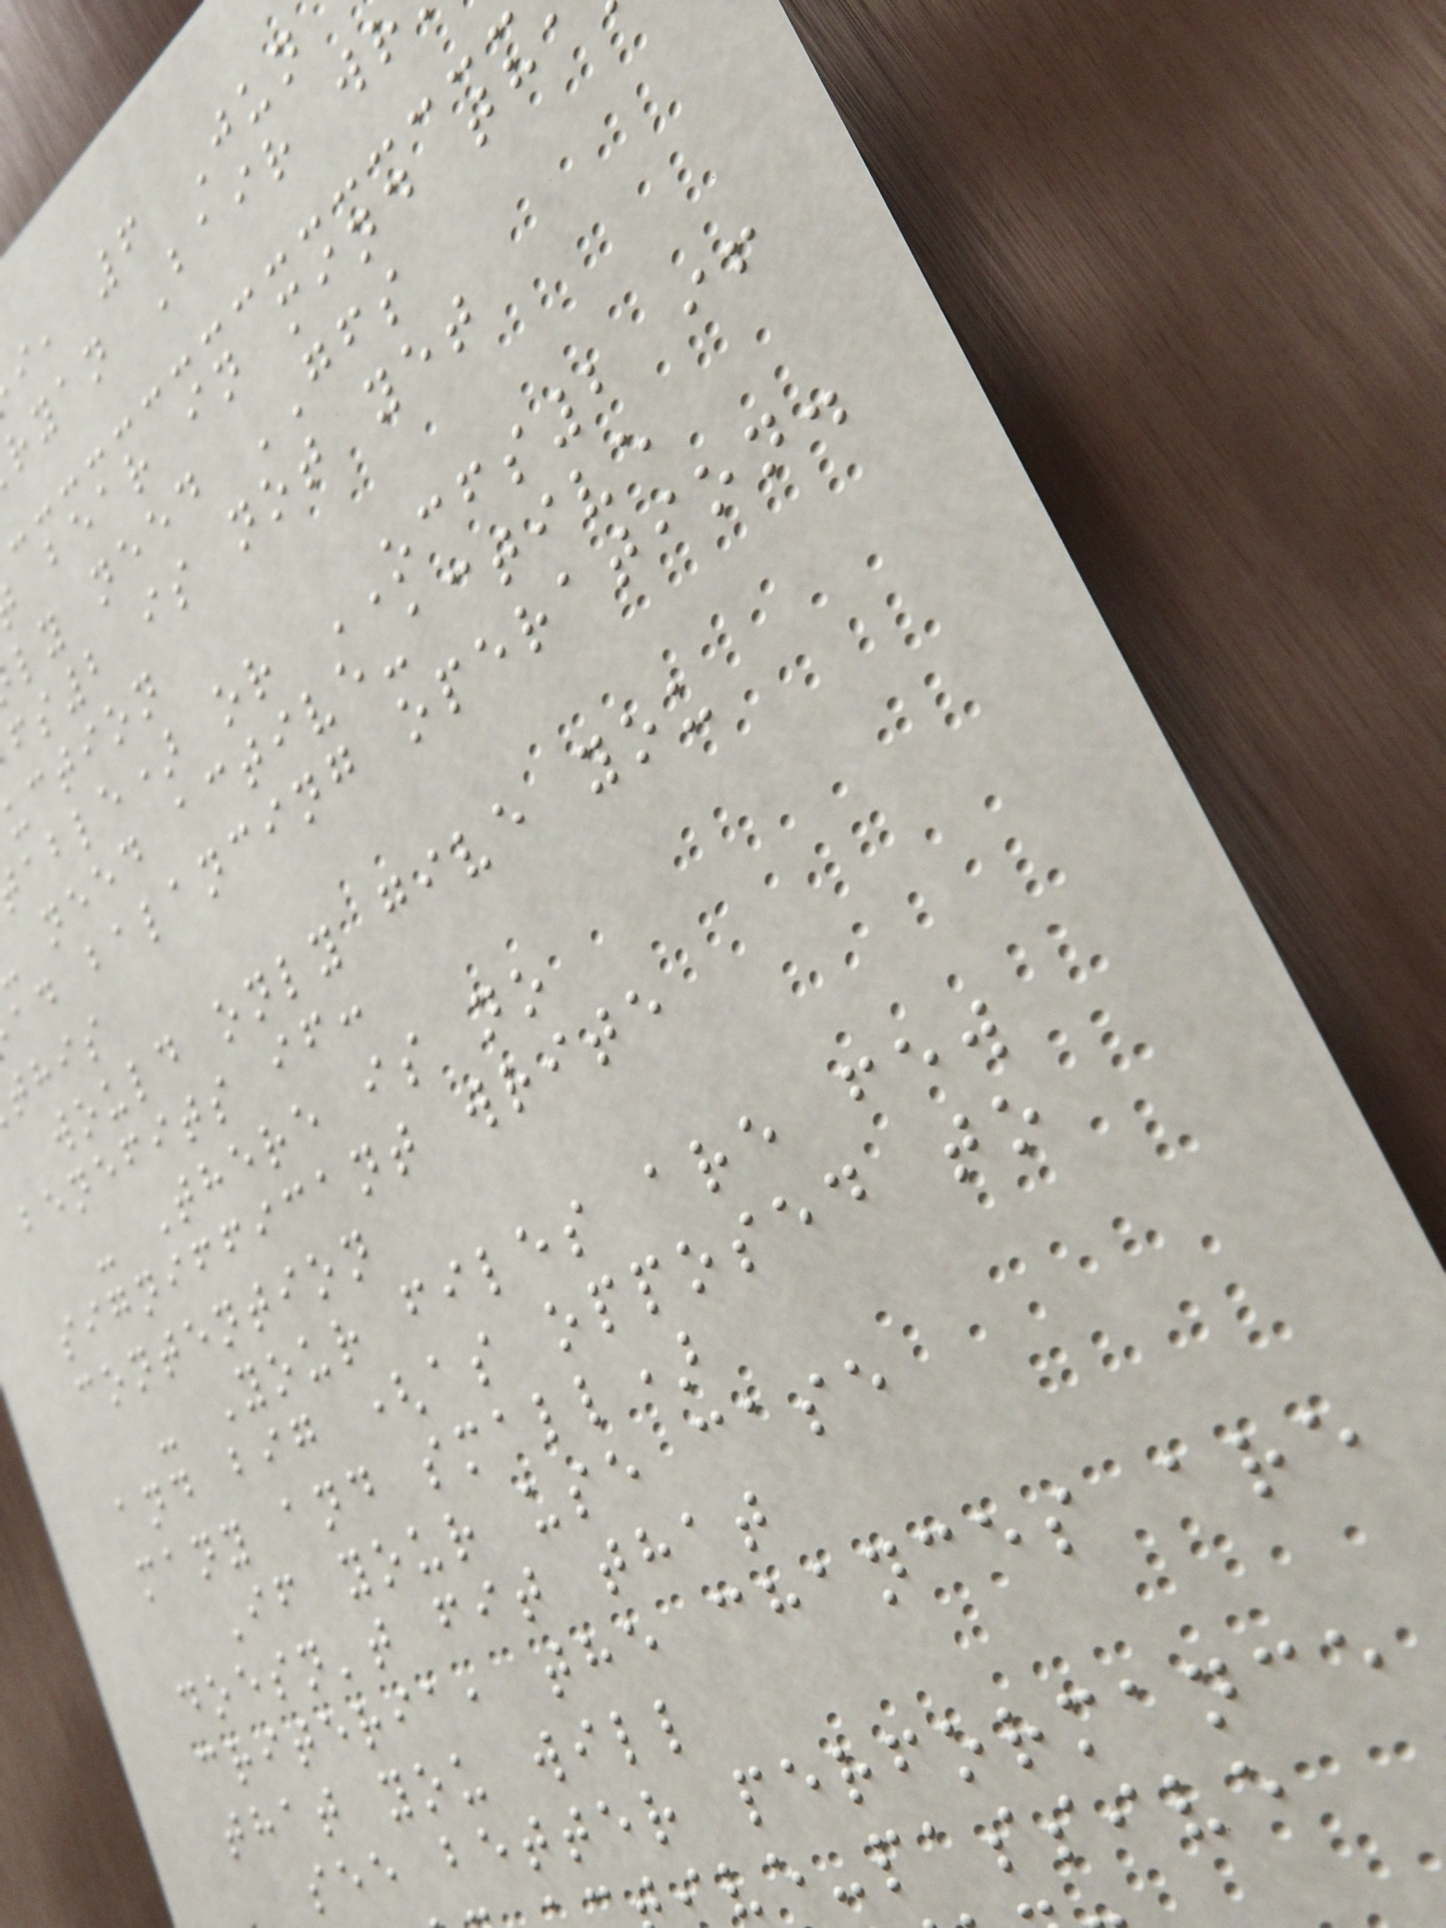i, 6 Jun
ryan Bair wr
bear in mind th
ly need GFS
fs2 is not yet
uction
able) or OCFS2 if
need active-active
ad balancing operation.
this
would only give you
benefits if:
- There is no
signifficant write
contention
- Your files are few
and big (as opposed to
many and small)
If your use case
doesn't fit that
criteria, the chances are
that you will
see better performance
ive-passive
